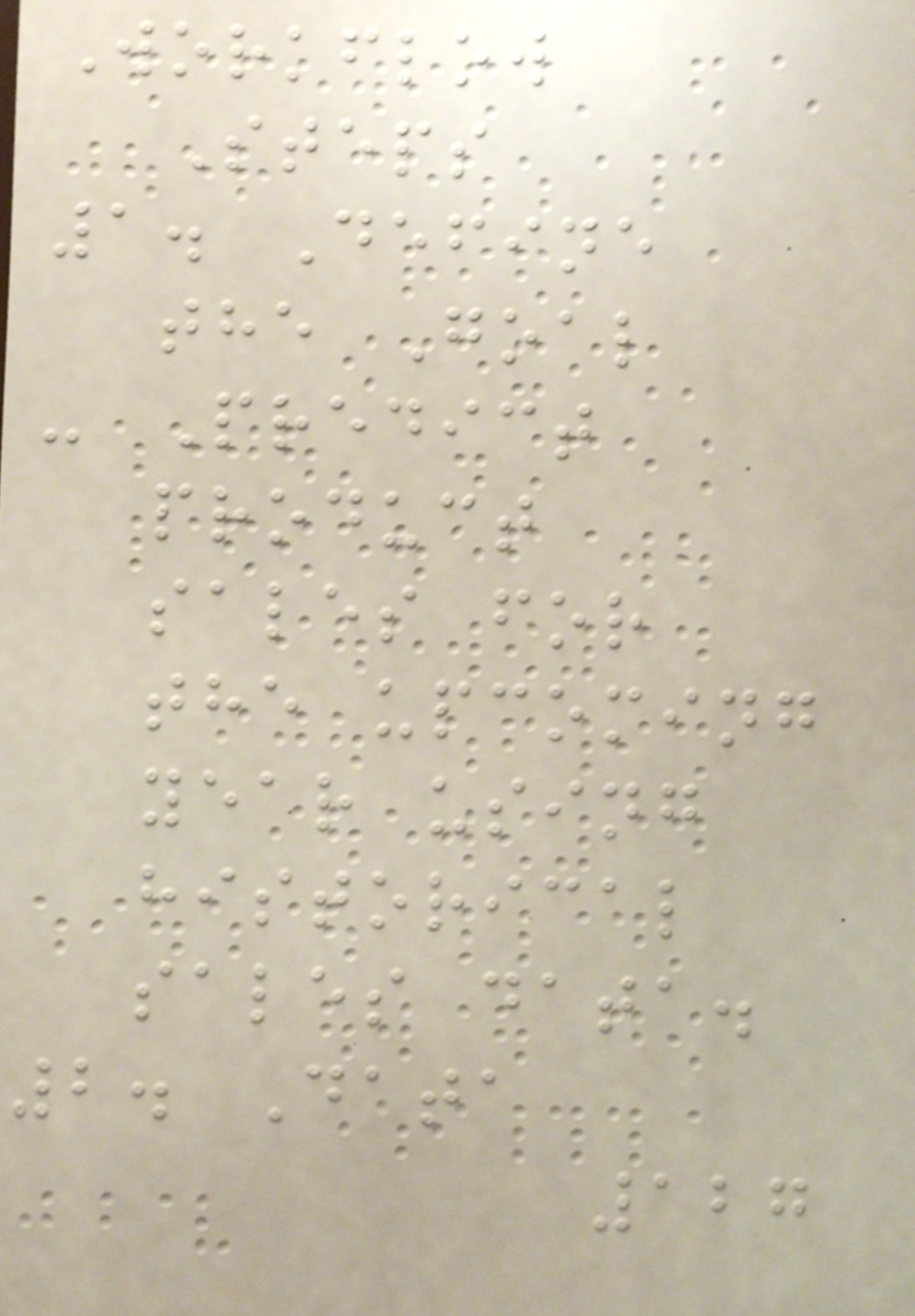Workflow
Steps
1. Define
the Goal
- Predict
product
sales for
the upcoming
year using
historical
sales data.
2. Data
127
